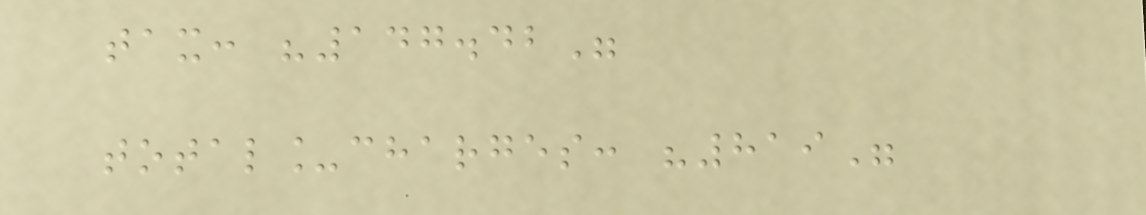tax: "147.42"
total_charges: "819"
